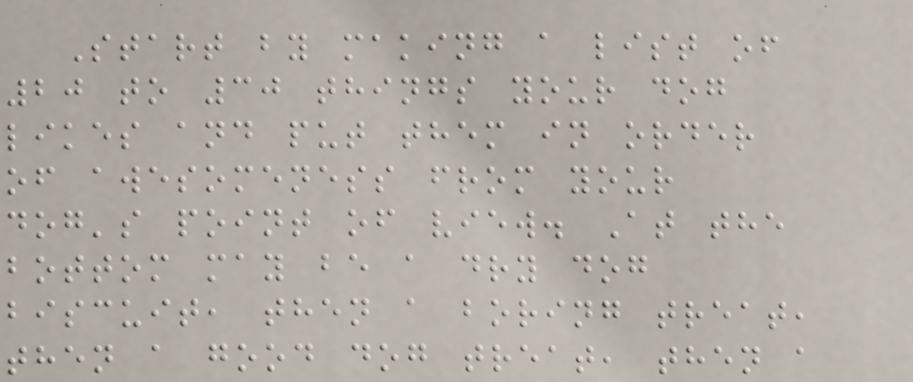Start by making a list of
20 to 30 things your dog
likes and put them in order
of awesomeness from your
dog's point of view. At the
bottom may be a dry dog
biscuit, then a boring treat,
then a good dog treat, then a
